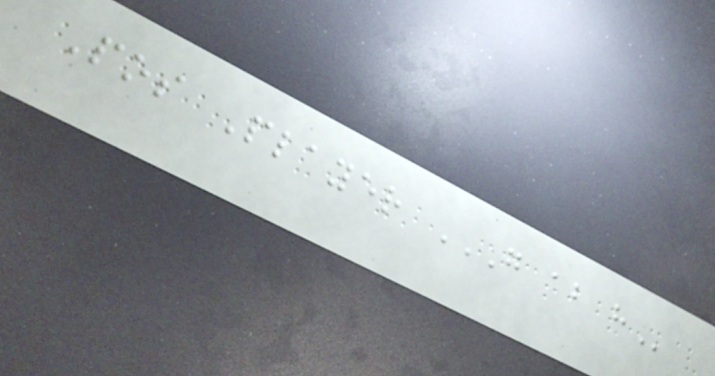Pos Player G AB H
